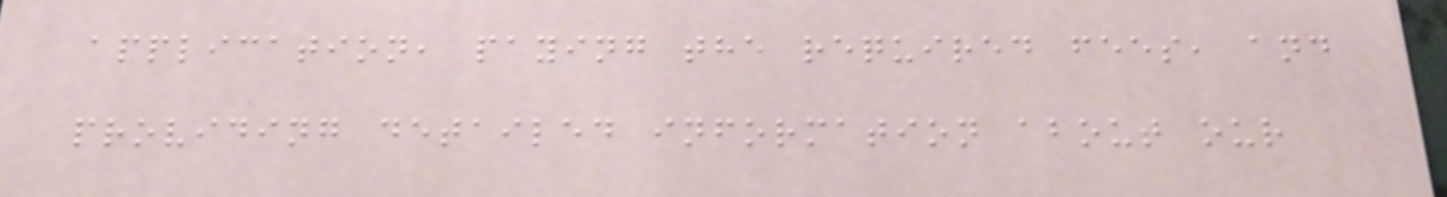application, paying the required fees, and
providing detailed information about our
